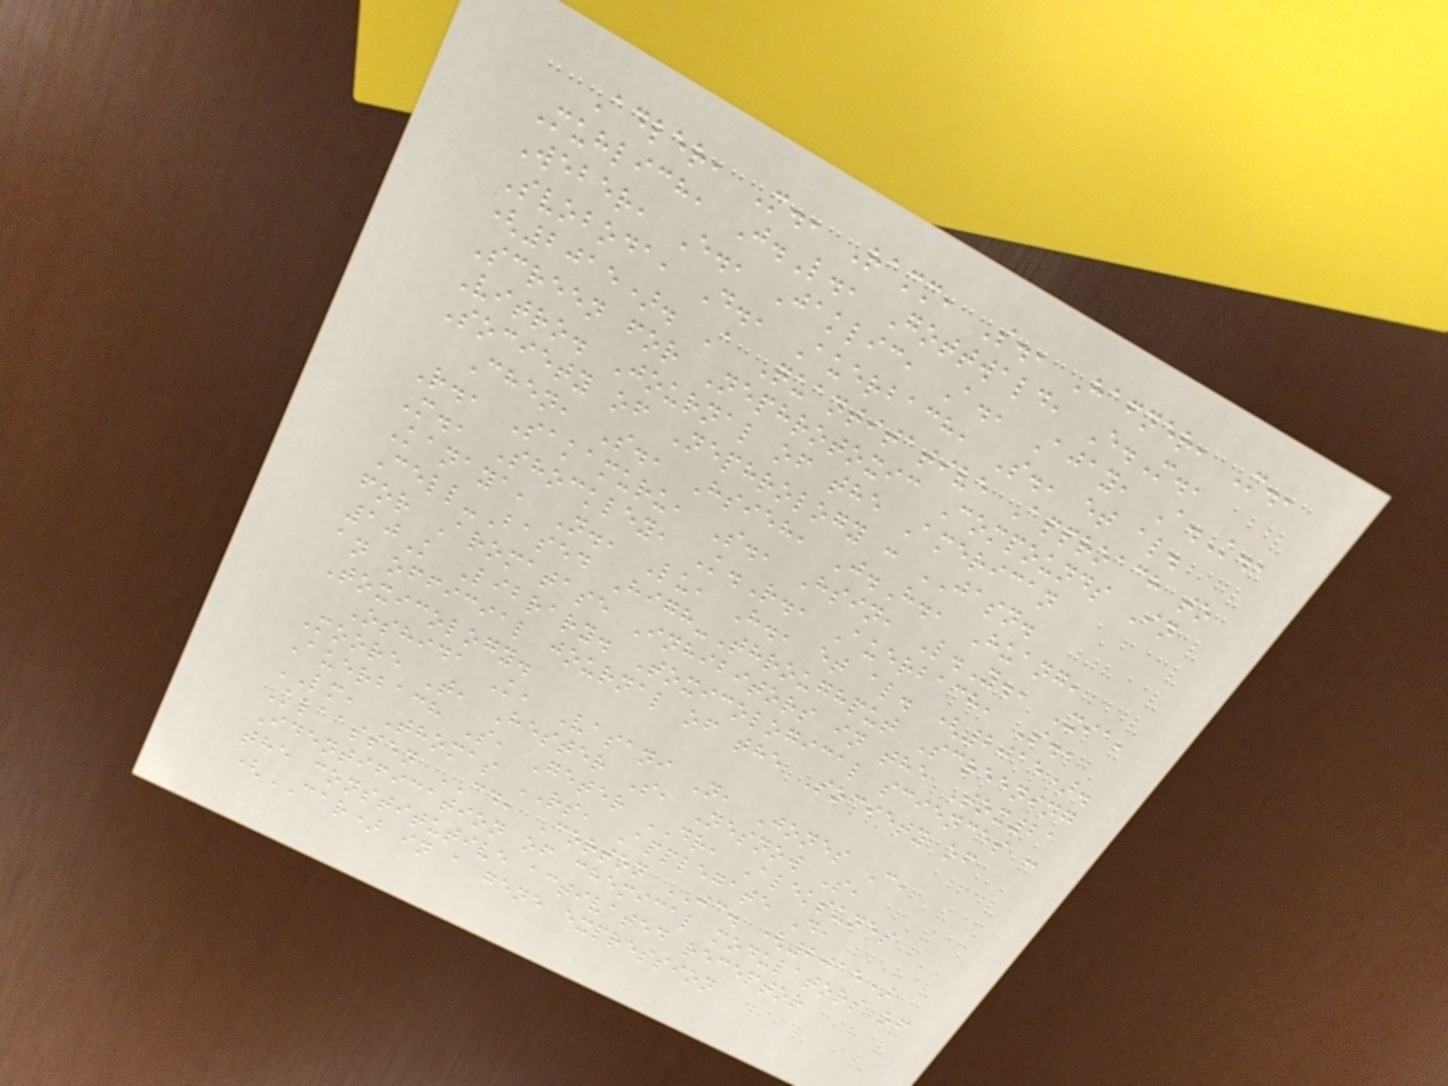Adler, M., Ramm, S., Hafner, M.,
Muhlich, J.L., Gottwald, E.M.,
Weber, E., Jaklic, A., Ajay, A.K.,
Svoboda, D., Auerbach, S., et al.
(2015). A Quantitative Approach to
Screen for Nephrotoxic Compounds In
Vitro. Journal of the American
Society of Nephrology : JASN.
Chen, S., Hsieh, J.H., Huang,
R., Sakamuru, S., Hsin, L.Y., Xia,
M., Shockley, K.R., Auerbach, S.,
Kanaya, N., Lu, H., et al. (2015).
Cell-Based High-Throughput Screening
for Aromatase Inhibitors in the Tox21
10K Library. Toxicological sciences :
an official journal of the Society of
Toxicology.
Oshida K, Vasani N, Jones C,
Moore T, Hester S, Nesnow S,
Auerbach S, Geter DR, Aleksunes
LM, Thomas RS, Applegate D,
Klaassen CD, Corton JC. (2015)
Identification of chemical modulators of
the constitutive activated receptor
(CAR) in a gene expression
